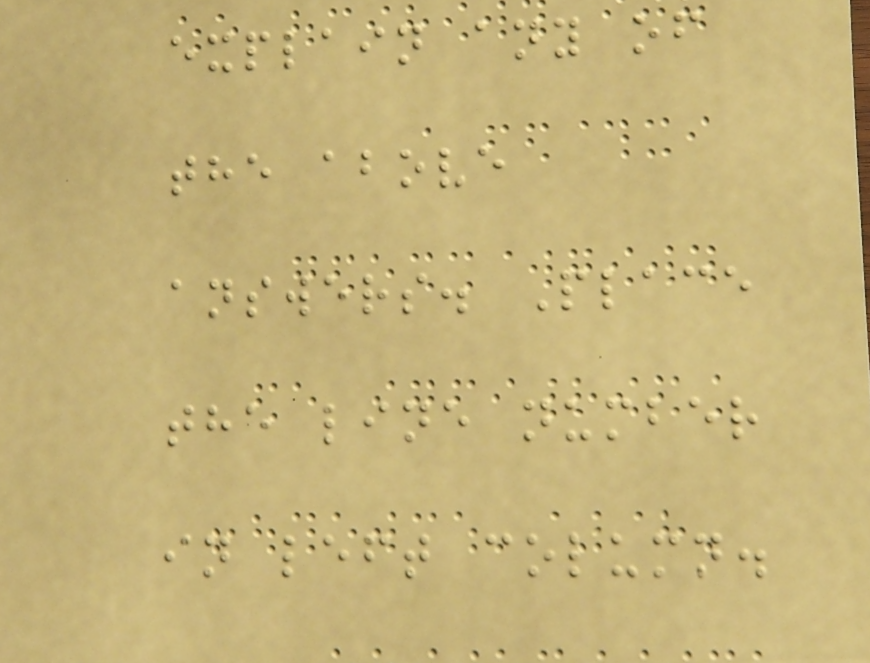explain any of
the above
answers. Place
the line number
in left column.
